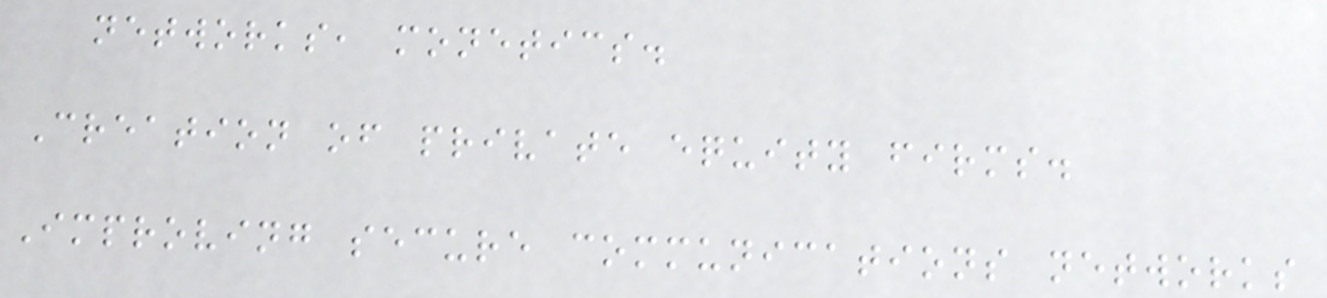networks, monetics.
Creation of private equity firms.
Improving secure communications networks
